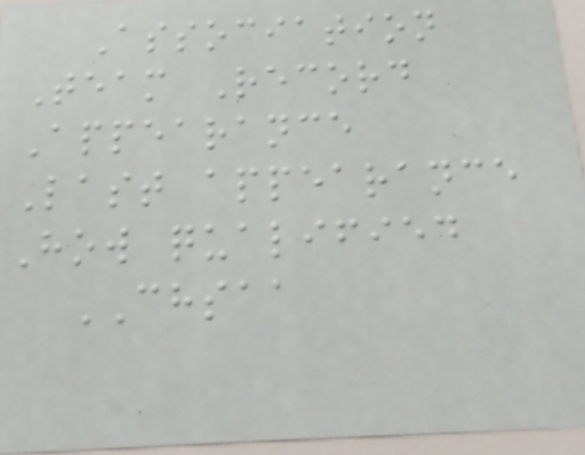Association
Team Record
Appearance
Last appearance
How qualified
CHSAA
